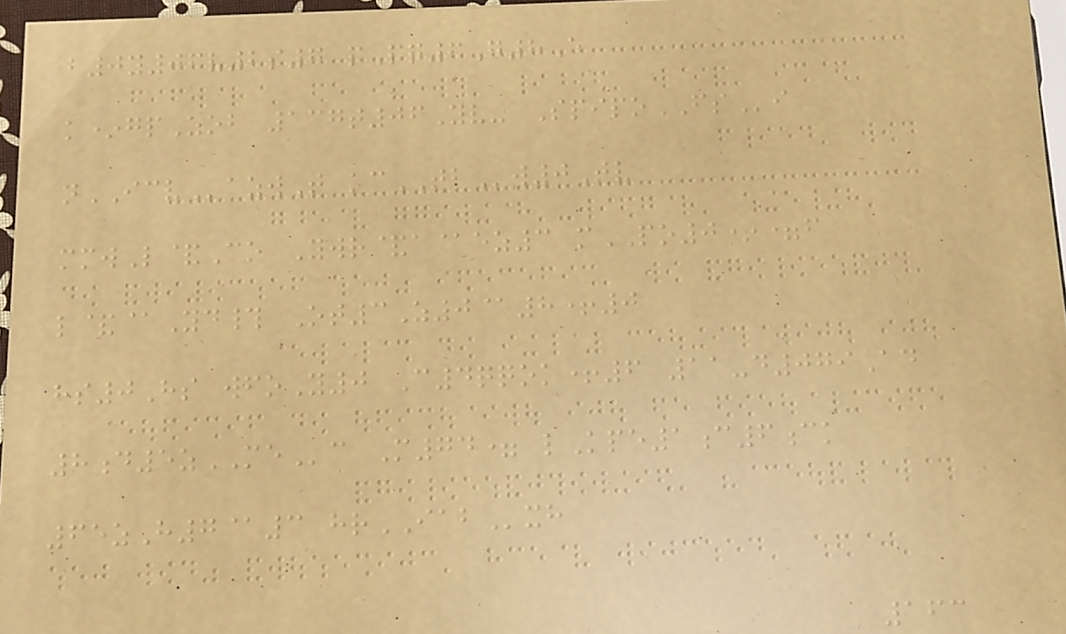b0y06v2s7 pPq6G8E
k*gpZob 137t06Yv- SpipoFSi
nICVazwT kcTBw0Tv
mmwL&Co Ywr&a@ez3 mPO0*=f
l&@Yd# Ot3Z0@8+0
hs0Hs wfoY0 C4qqok+6 11-d079Ad
8d5zMEc M74= lKpe1c6ck
65zH7@3 hrIABxh
163
